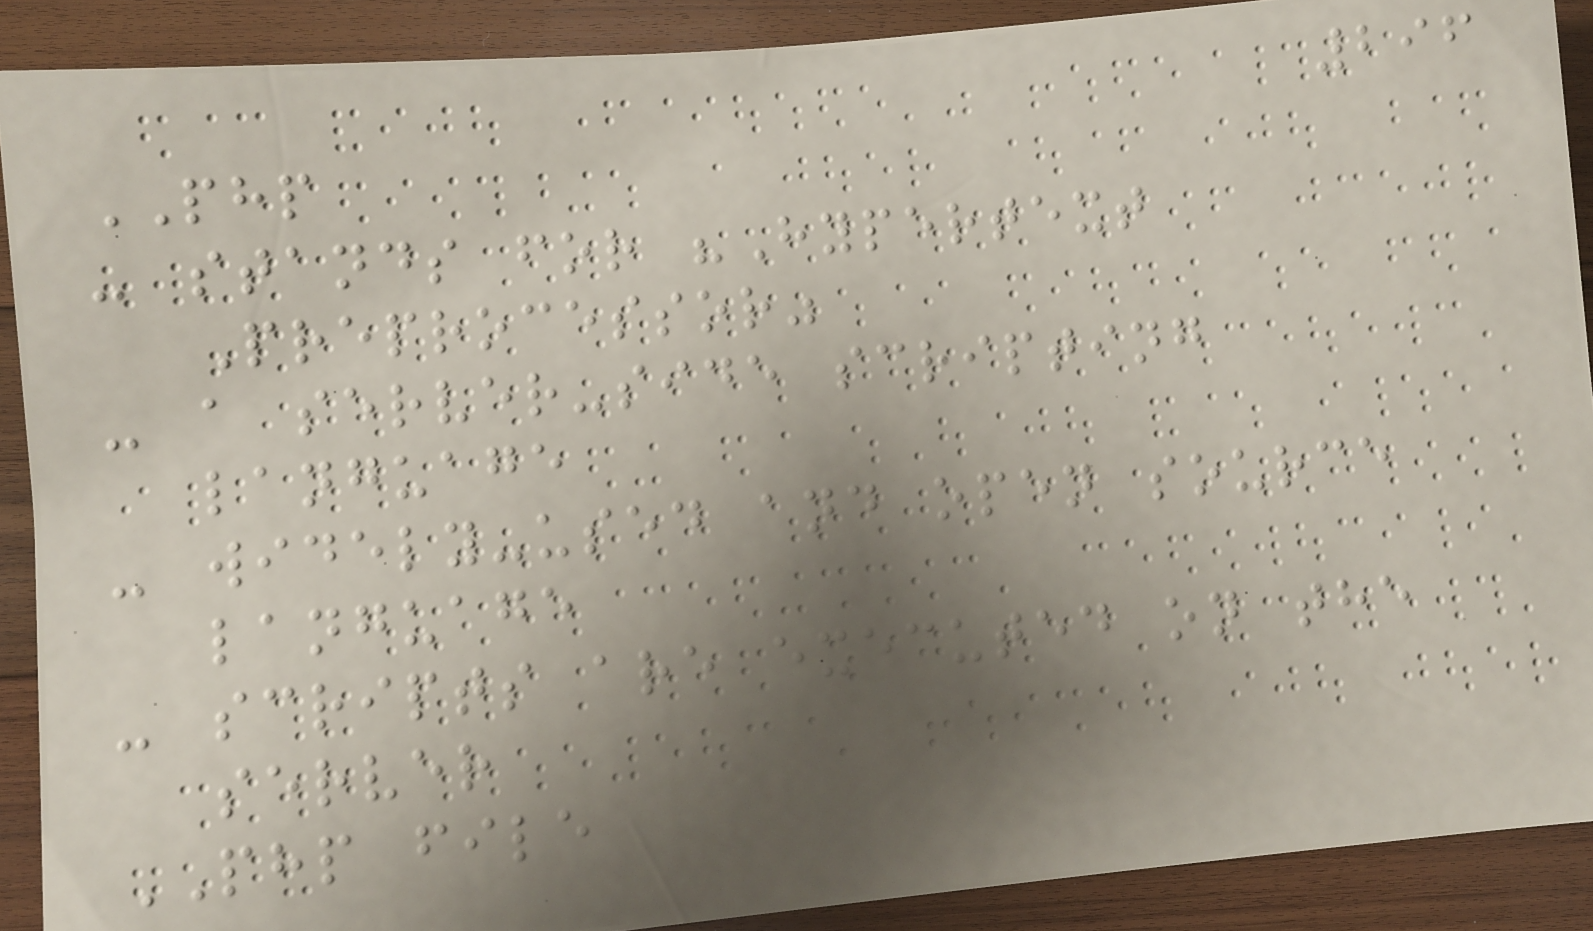296
PHP
- stands for "Hypertext
Preprocessor"
- a server-side scripting
language
- widely-used and open source
language
- scripts are executed on the
server
PHP file
